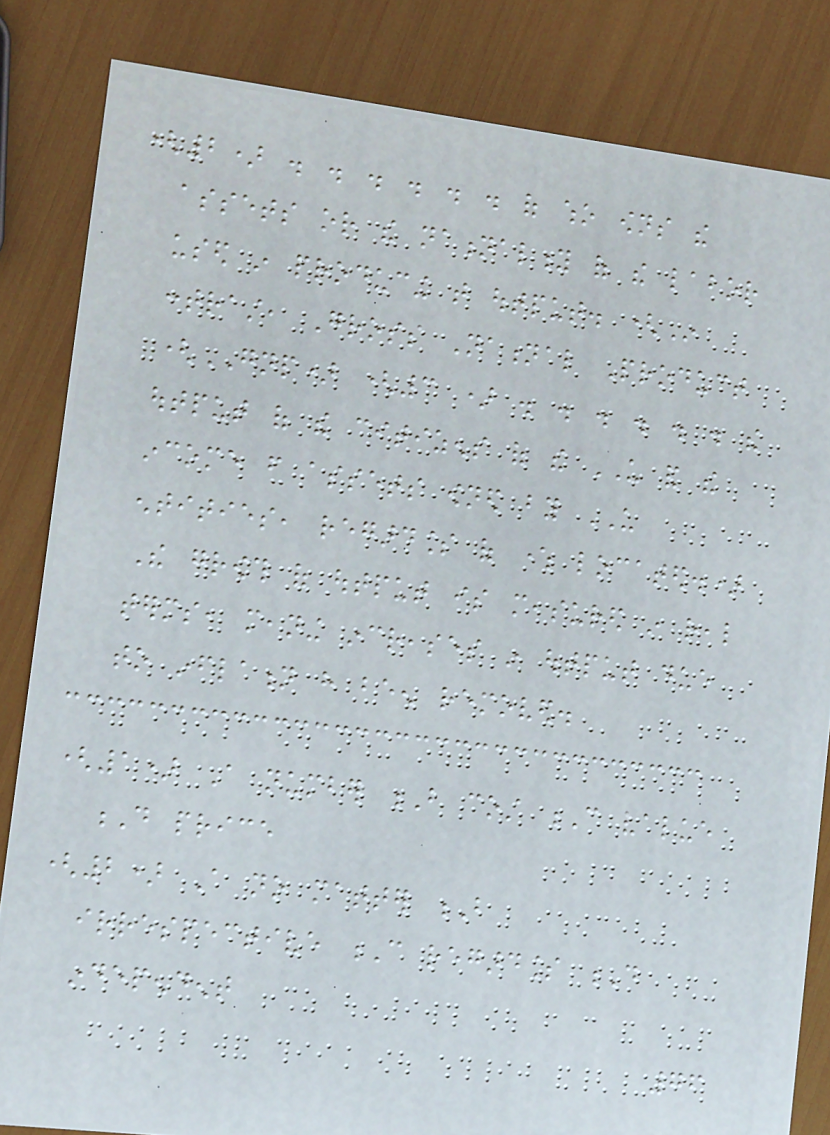(2) . . . . . . of who owns the
assets or the nationality of the labor
used in producing that output. (In
contrast, Gross National Product
(GNP) (3 ) . . . . . . the
output of the citizens of the US and the
income from assets owned by US
entities, regardless of where located.)
The growth of output is measured in real
terms, meaning increases in output due
to inflation have been removed.
(1) A number B cost C value
D price
(2) A no matter B
irrespective C regardless D
independent
76
